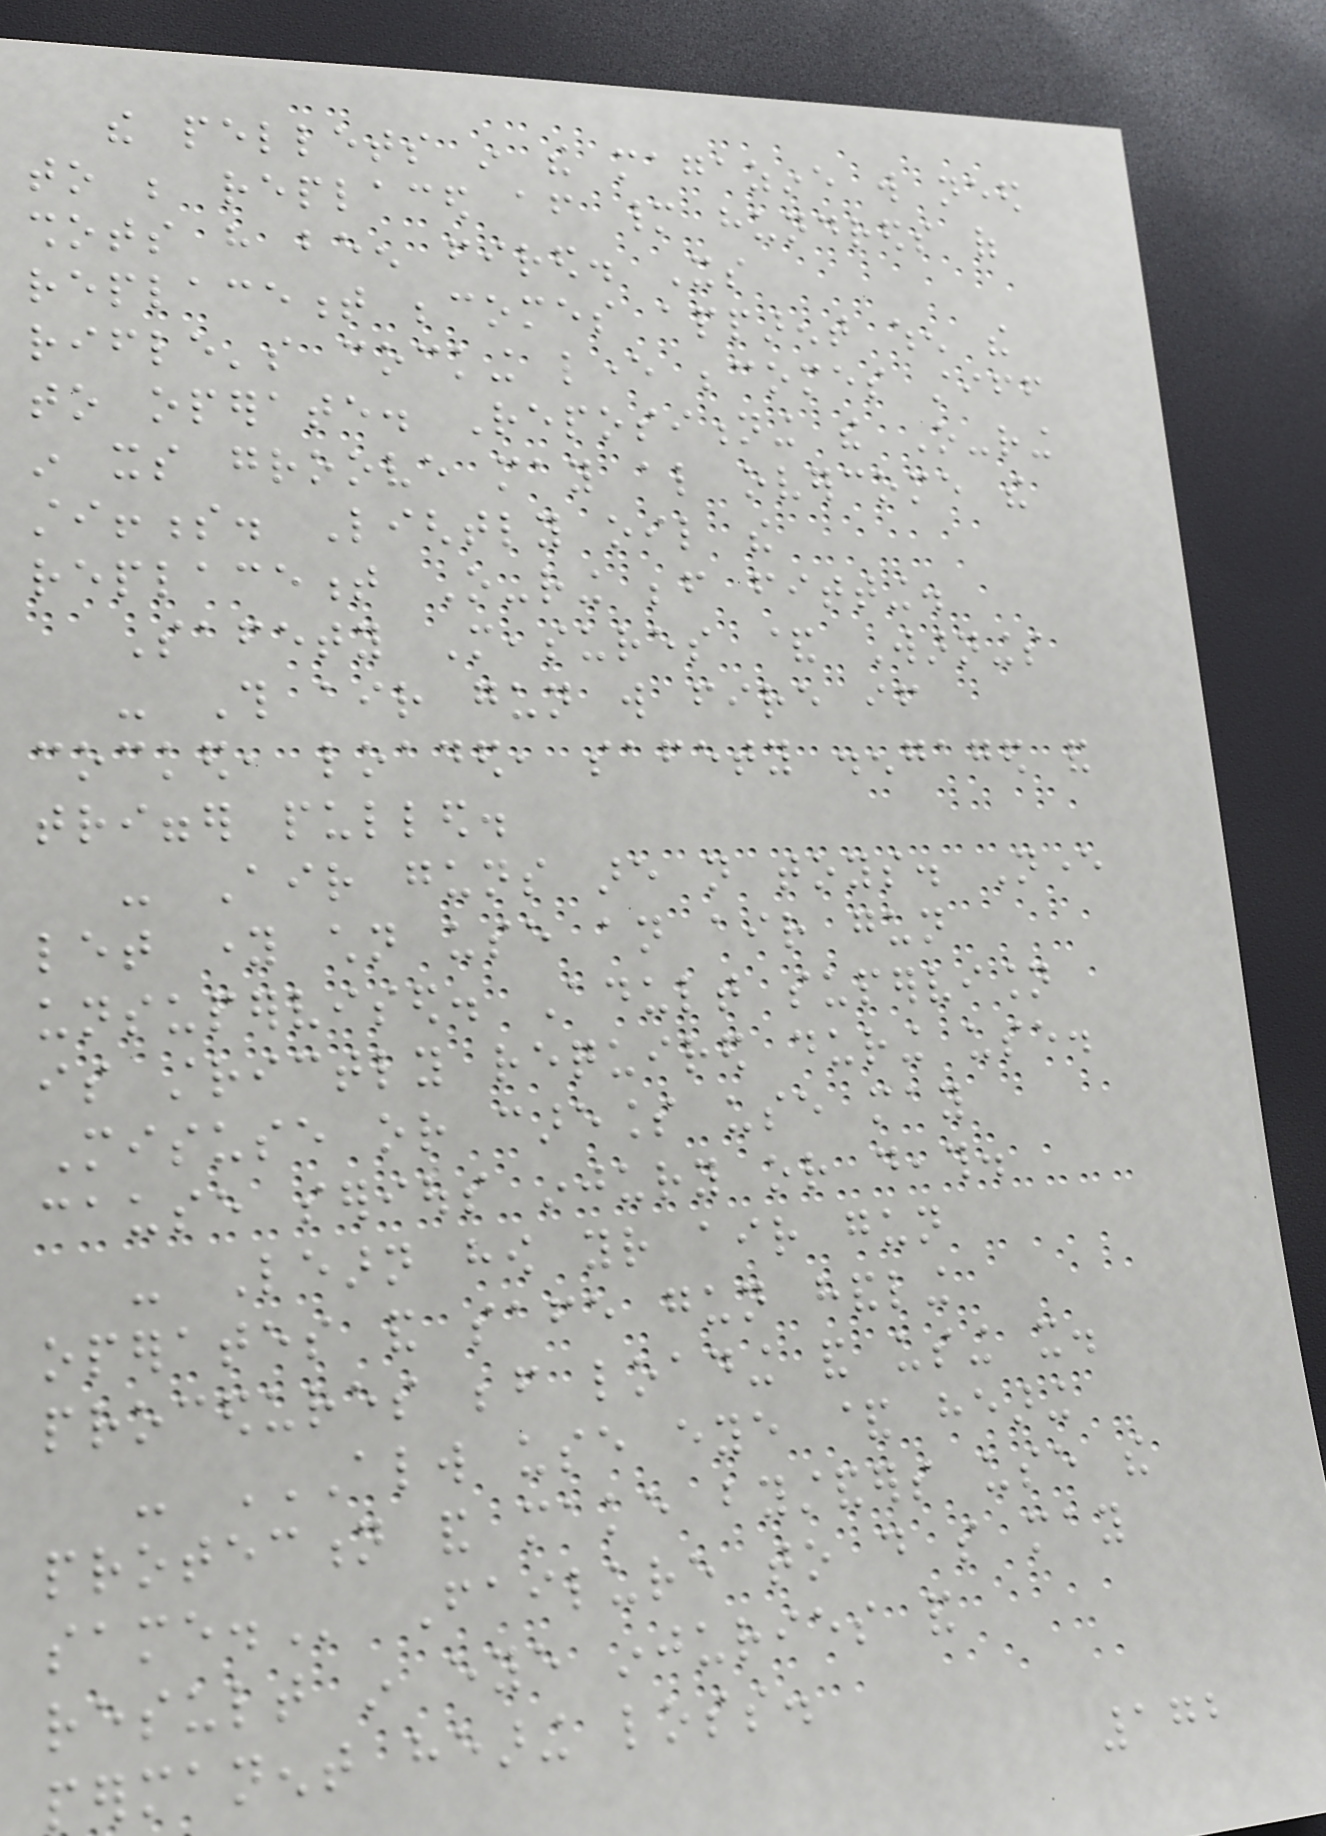the pellets in the magazine will need
to be replaced after many hundreds of
shots have been fired. Its
replacement becomes apparent when the
rifle's cocking lever becomes stiff
to operate. Repositioning the O-ring
in its groove may also overcome the
stiffness. Lightly oil the
replacement O-ring before fitting.
Safety Measures & Warnings
- This air gun will fire if
cocked, loaded, safety disengaged and
trigger pulled.
- Air guns are not toys. Never
let young children use an air gun
unsupervised. Adult supervision
is strictly required during use.
Misuse or careless use may
cause serious injury or death.
- Learn how your air gun
operates and safe gun handling
procedures before loading and using it.
- ALWAYS USE EYE & HEARING
PROTECTION AND MAKE BYSTANDERS USE THE
SAME. Failure to do so may
result in eye injuries and
permanent hearing loss.
172
